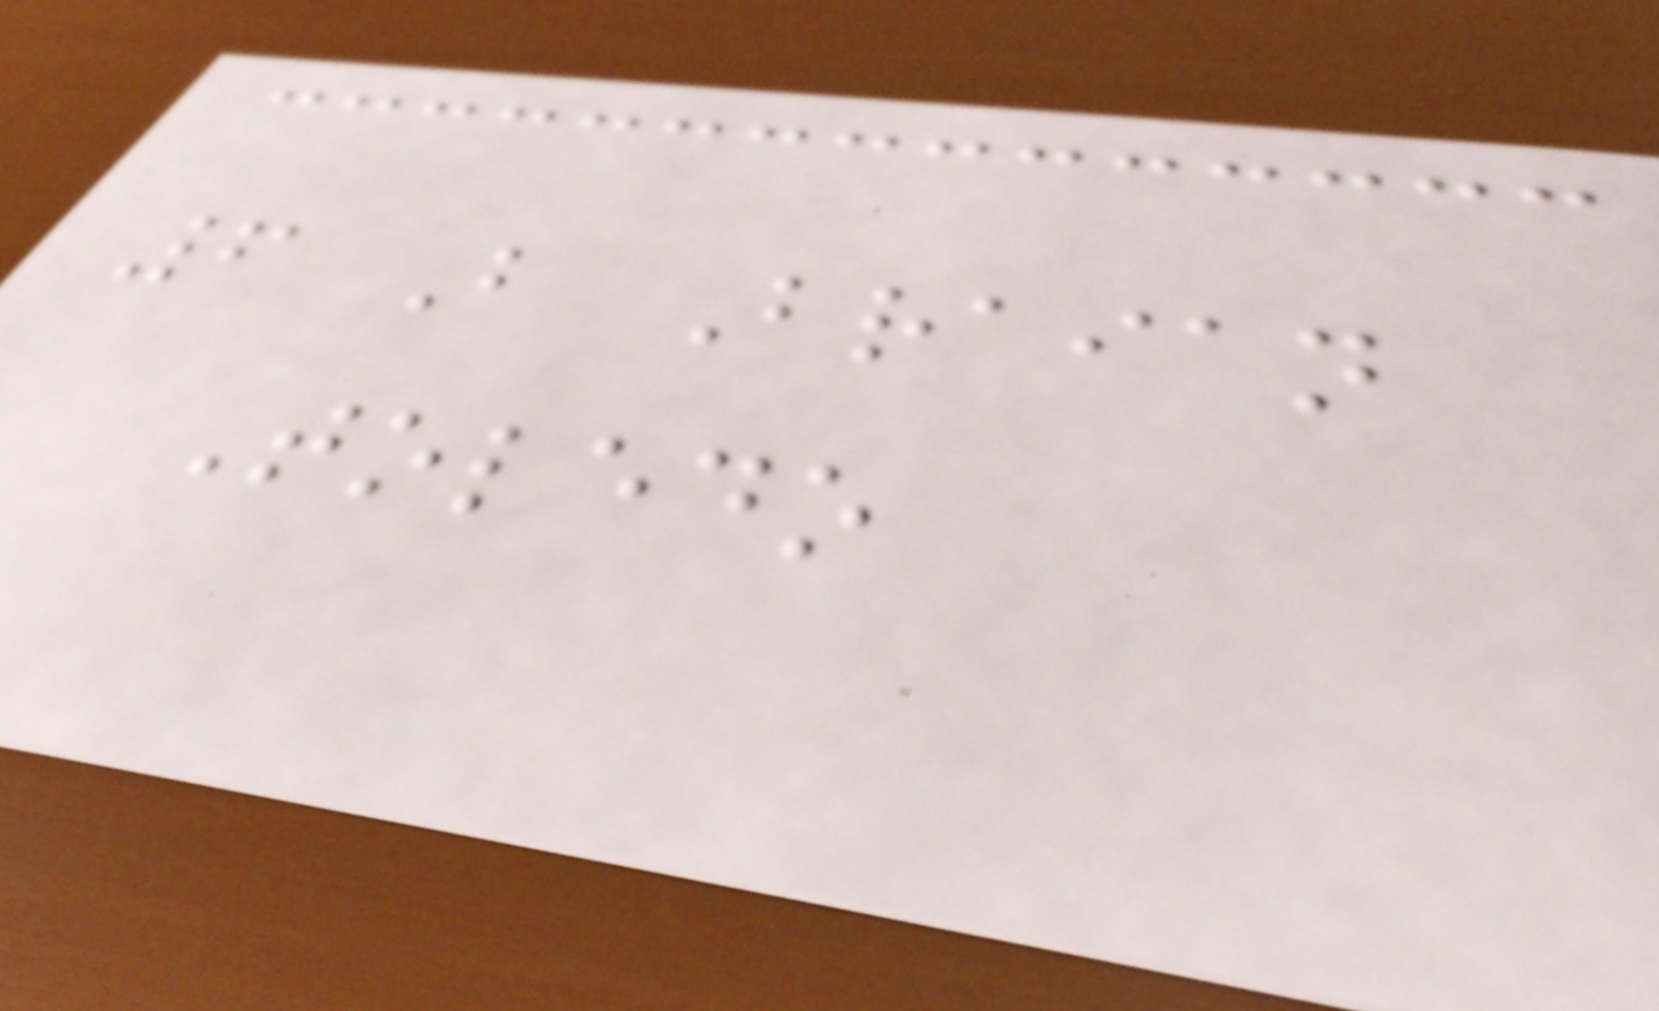6 B Braian
Toledo
